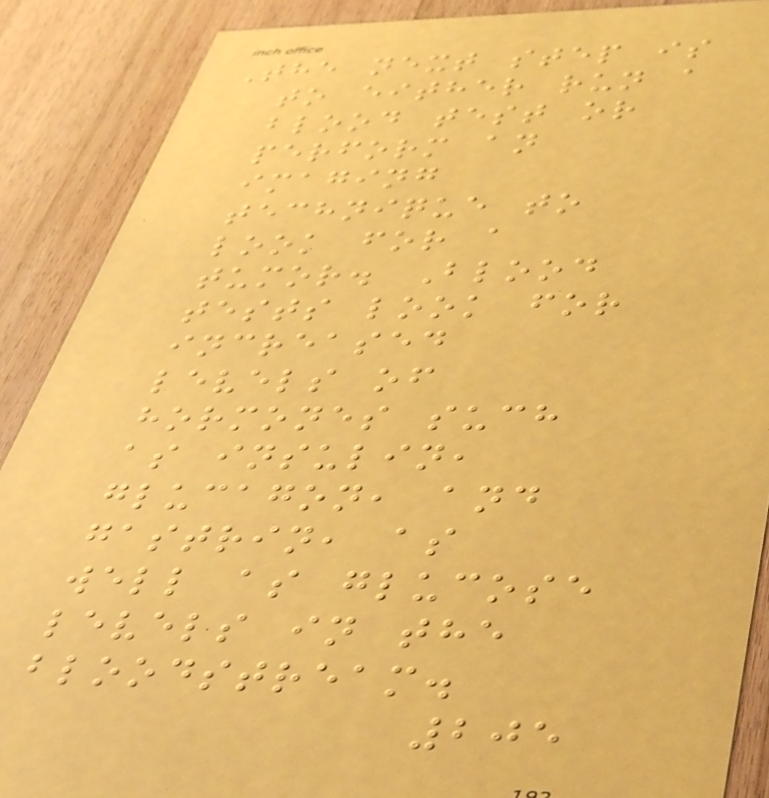The next step is
to either run a
blood test or
perform an
imaging
technique to
look for a
tumor. Blood
tests look for
increased
levels of
hormones such
as insulin,
glucagon, and
gastrin, as
well as glucose
levels in the
bloodstream.
205
